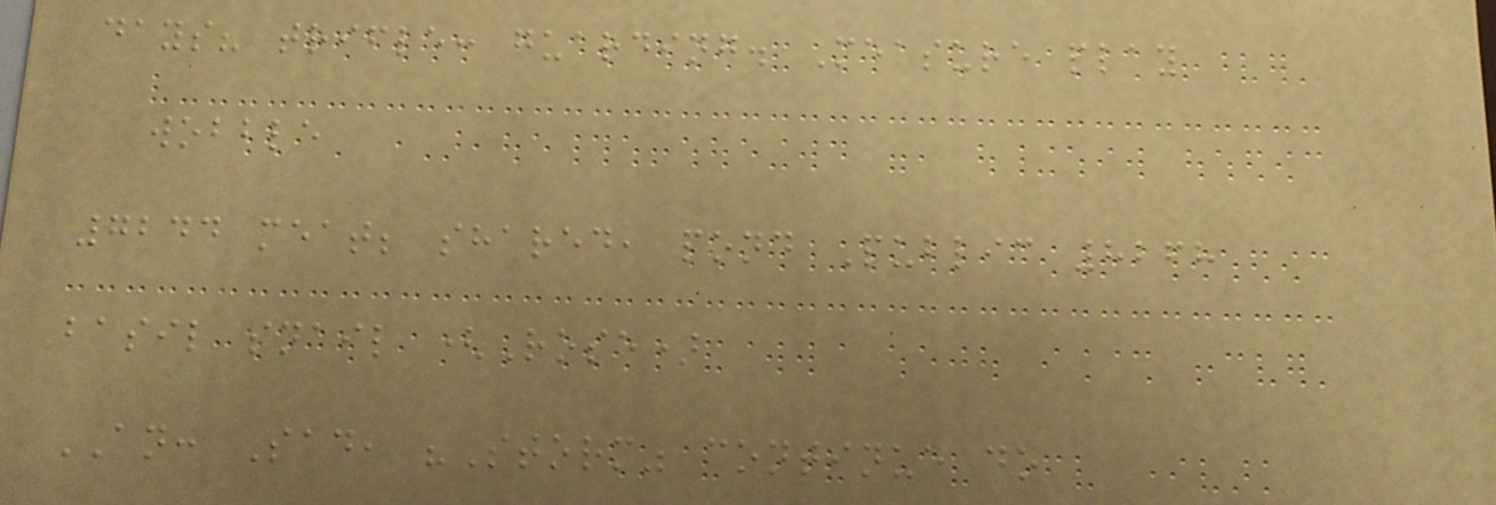days? trifle: guarding. Measure play
wobble
7244 meat; shared, pond Public 8268
basil snail (Rose)
AN: Sad, "Storm" continue do
